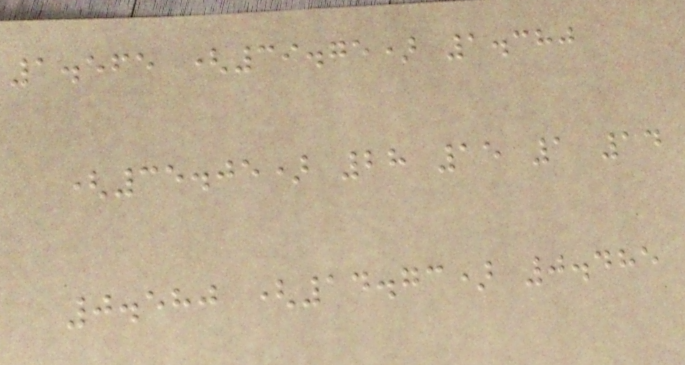1.565 (39.75) 1.380
(35.05) 28 15 1 14
0.580 (14.73) 0.485
